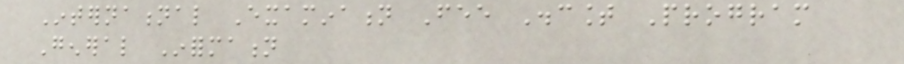International Examination Fee Discount Program
General Information
